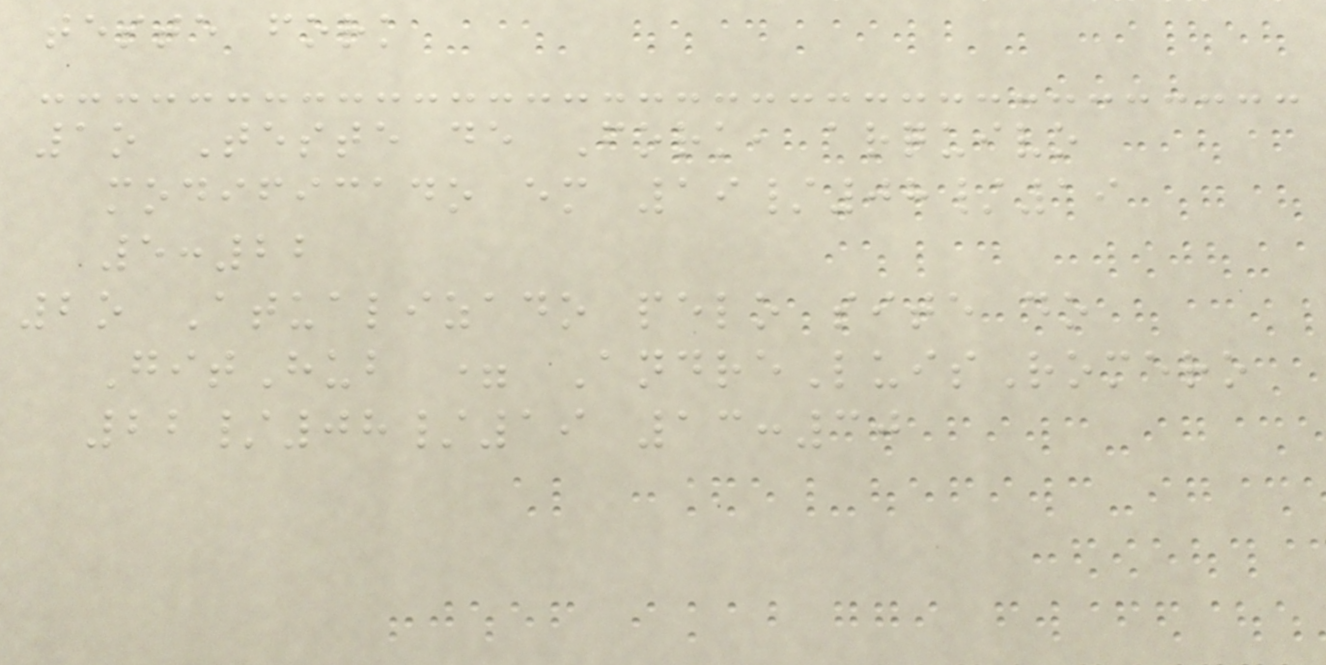teste fork
1o Teste de Fork, arquivo
modificado em 19/08/19
5:22
2o Atualizado pelo site do
GitHub = AndreLuisRomero
22/08/19 13:30
